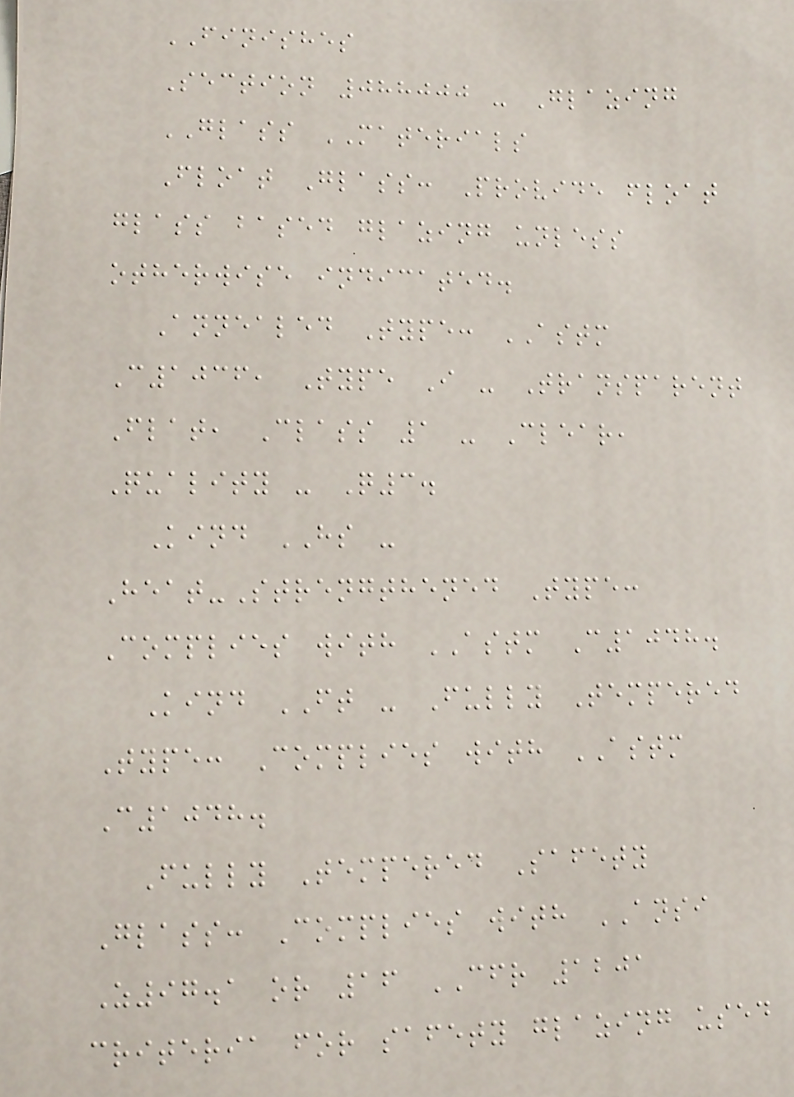FINISHES
Section 088000 - Glazing
GLASS MATERIALS
Float Glass: Provide float
glass based glazing unless
otherwise indicated.
Annealed Type: ASTM
C1036, Type I - Transparent
Flat, Class 1 - Clear,
Quality - Q3.
Kind HS -
Heat-Strengthened Type:
Complies with ASTM C1048.
Kind FT - Fully Tempered
Type: Complies with ASTM
C1048.
Fully Tempered Safety
Glass: Complies with ANSI
Z97.1 or 16 CFR 1201
criteria for safety glazing used
